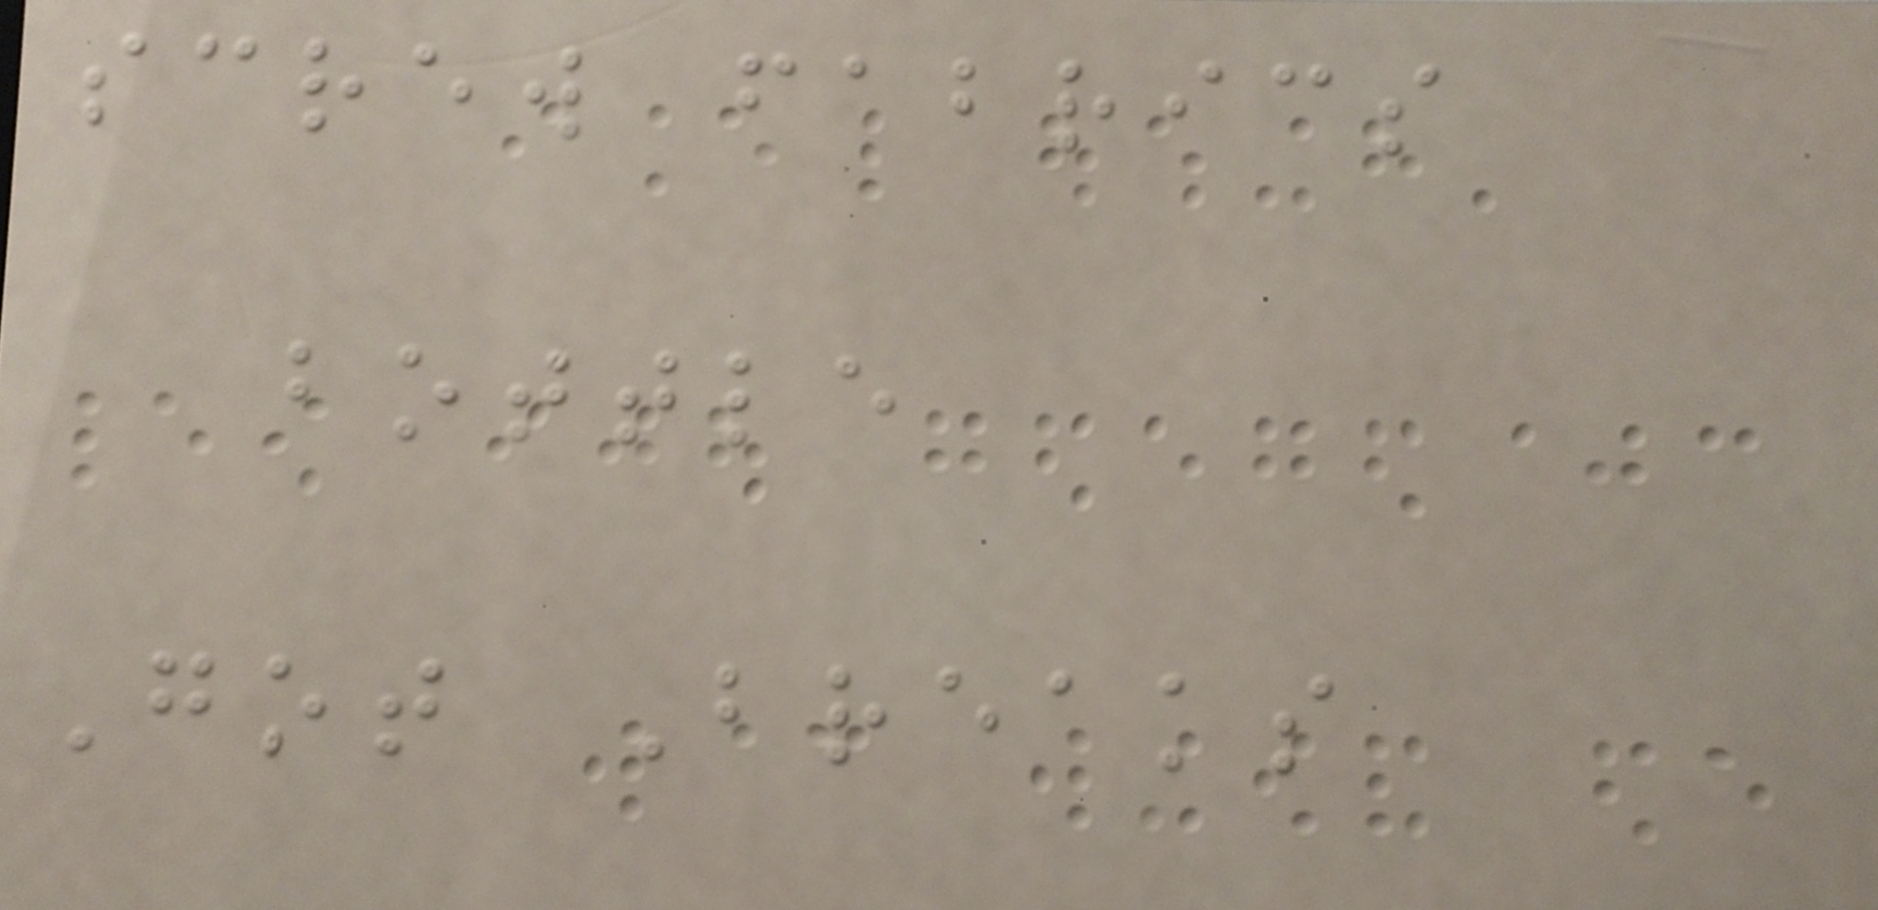screw fabrics
bottle
Got Breaks
